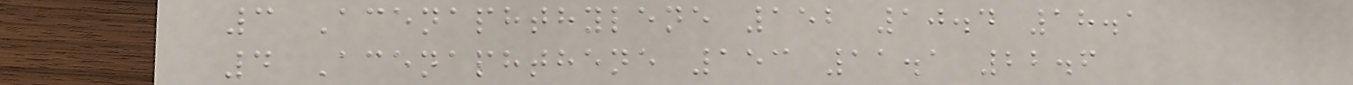3 Acenaphthylene 152 10.4 18.1
4 Acenaphthene 153 11.1 22.6
